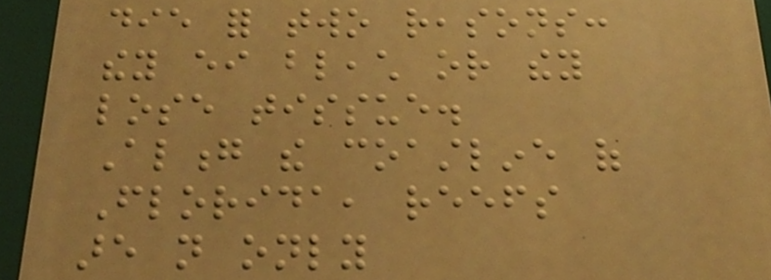die for two reasons:
they either bleach or they
lose tissue.
Along the coastline of
Florida, reefs
are not only
